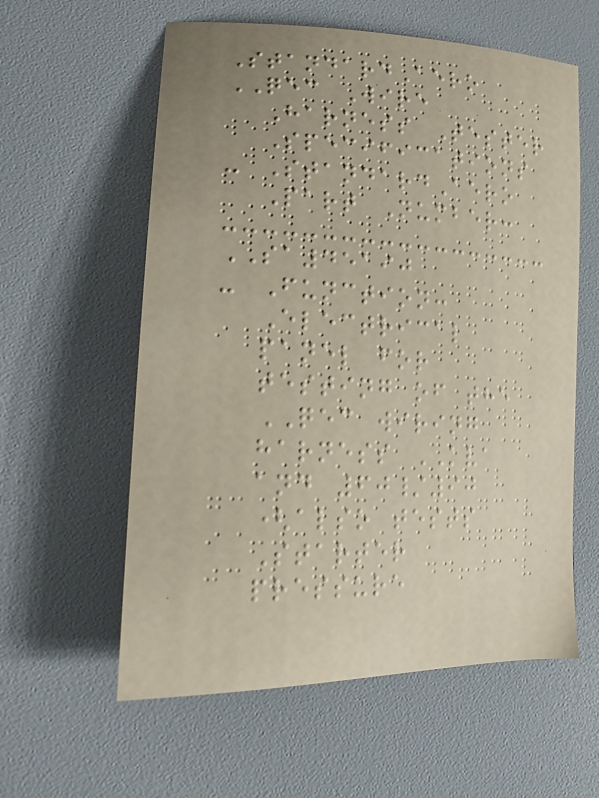StandardAero
QEC Wire
Harness Tester
Specifications
- StandardAero
Part Number:
SA45190
- Function:
Electrical
panel for
testing of the
QEC wiring
harness KVA
and 60/90
(also tests
Starter
pressure
